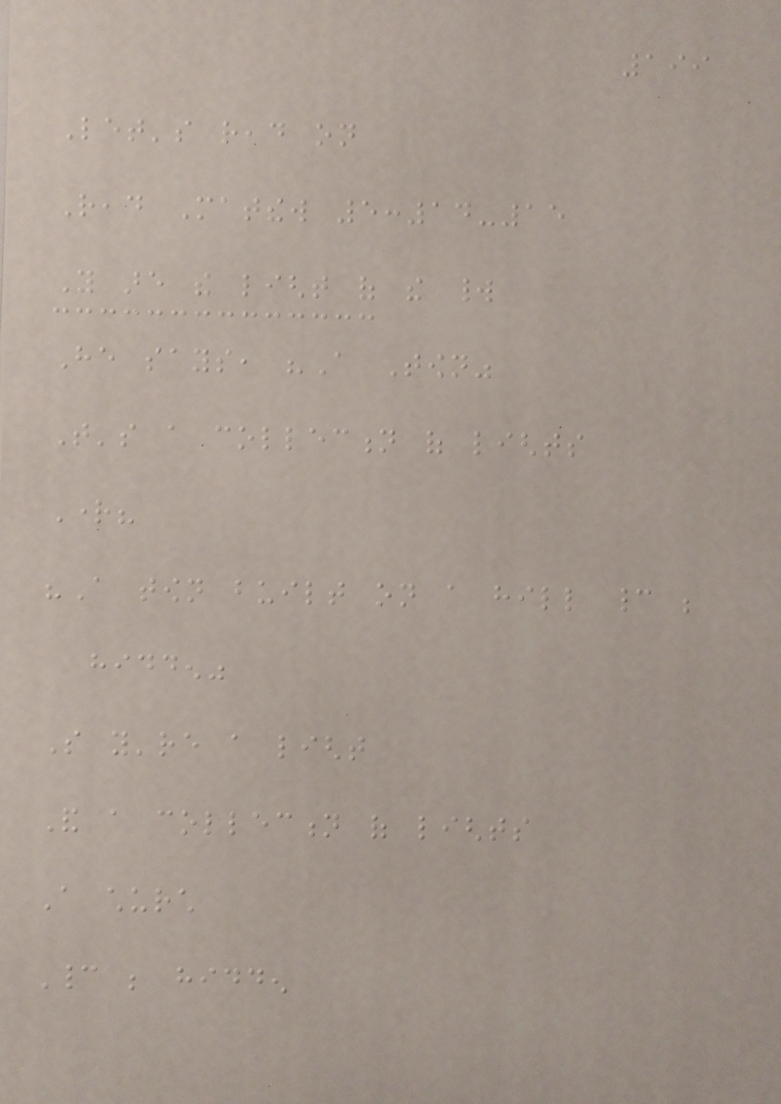199
Let's read on
Read Matthew 5:14-15
You are the light of the world
He says, "A Town"
That's a collection of lights
Right?
"A town built on a hill cannot be
hidden"
So you're a light
And a collection of lights
A church
Cannot be hidden
